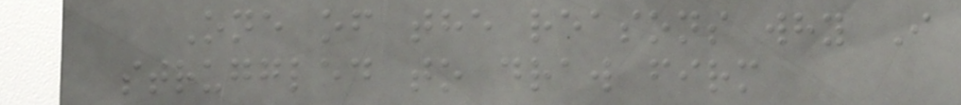One of the reasons why I
struggled to draw firm
